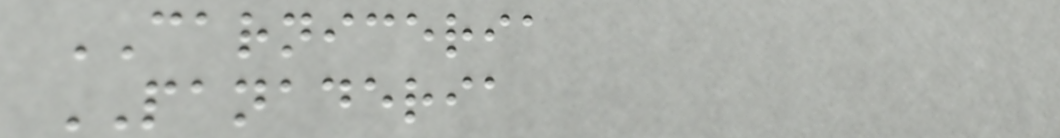CARNICERIA
PANADERIA
